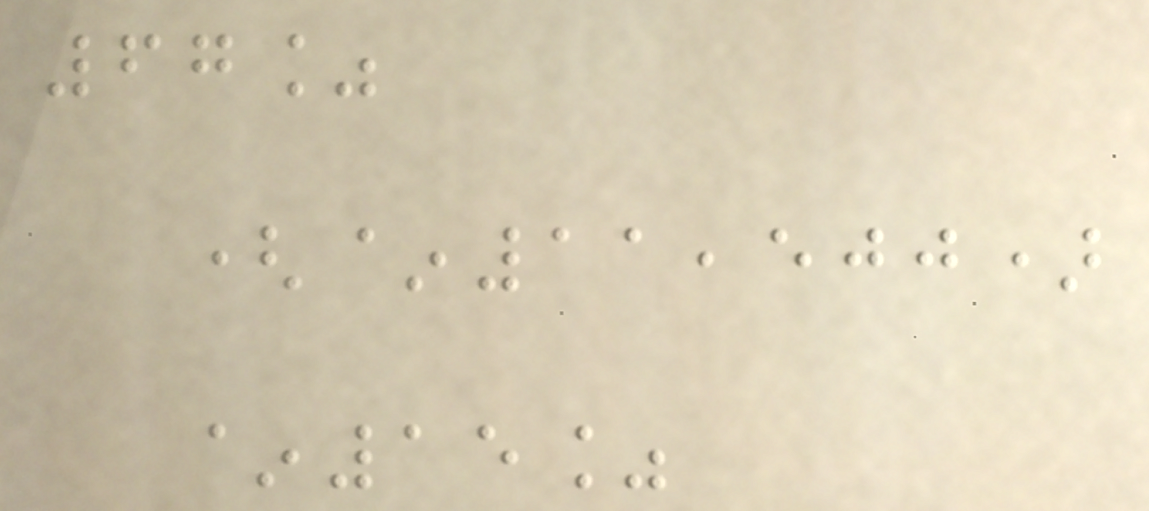67%
(~11,500)
~15%
